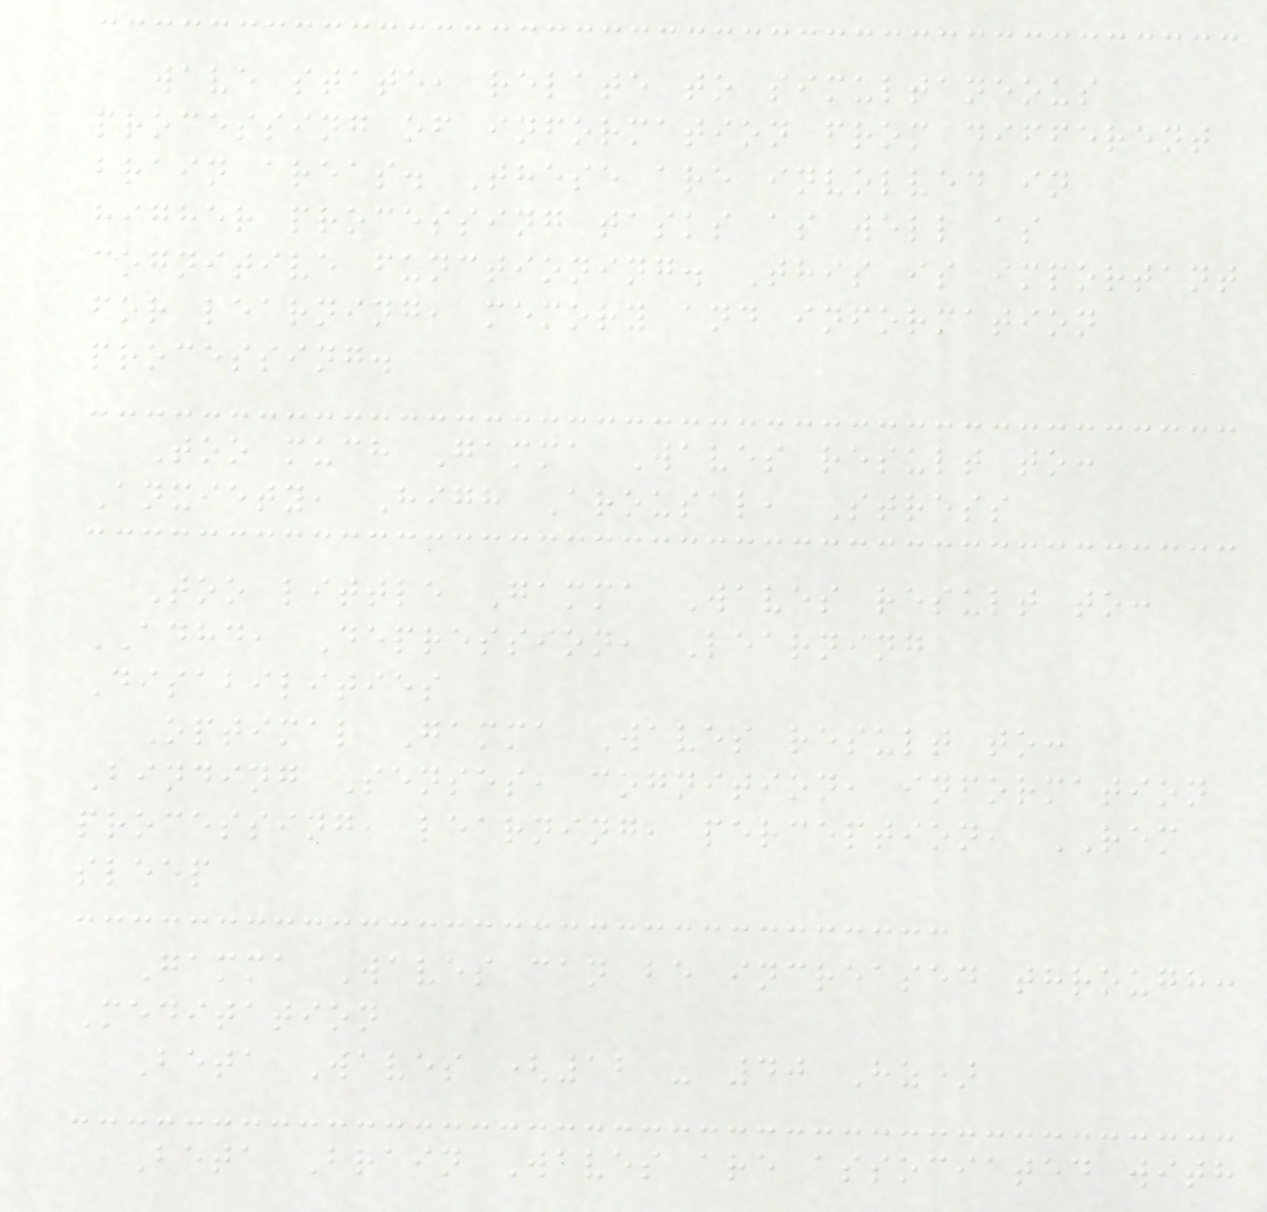wave state, relate to simultaneous
processing of information from different
brain areas. These are involved in
higher processing tasks as well as
cognitive functioning. This is important
for learning, memory and information
processing.
Too much Gamma Waves result to:
Anxiety, High Arousal, Stress
Too little Gamma Waves result to:
ADHD, Depression, Learning
Disabilities
Optimal Gamma Waves result to:
Binding Senses, cognition, information
processing, learning, perception, REM
sleep
Gamma Waves can be increased through:
Meditation
Beta Waves (12 - 40 Hz)
Beta Brain Waves are associated with
